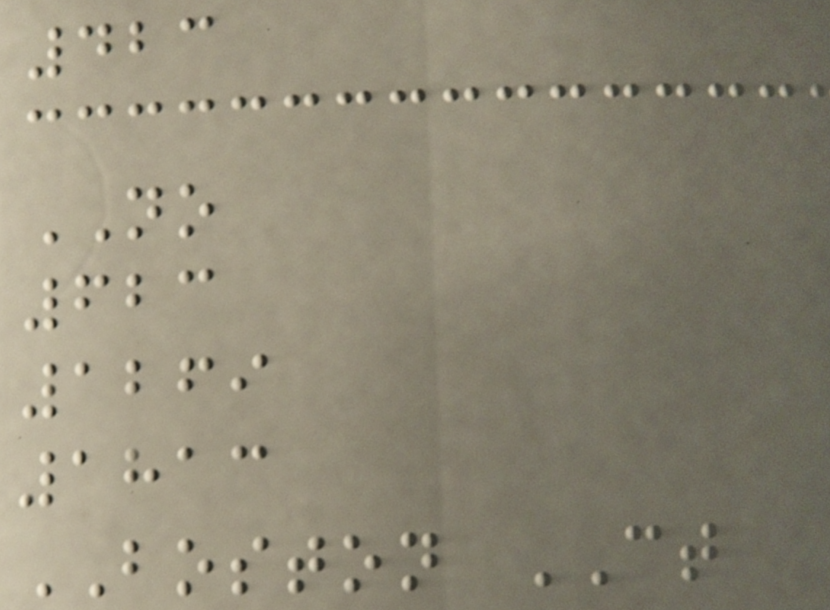423
NO
623
1269
1813
BOSTON CT
